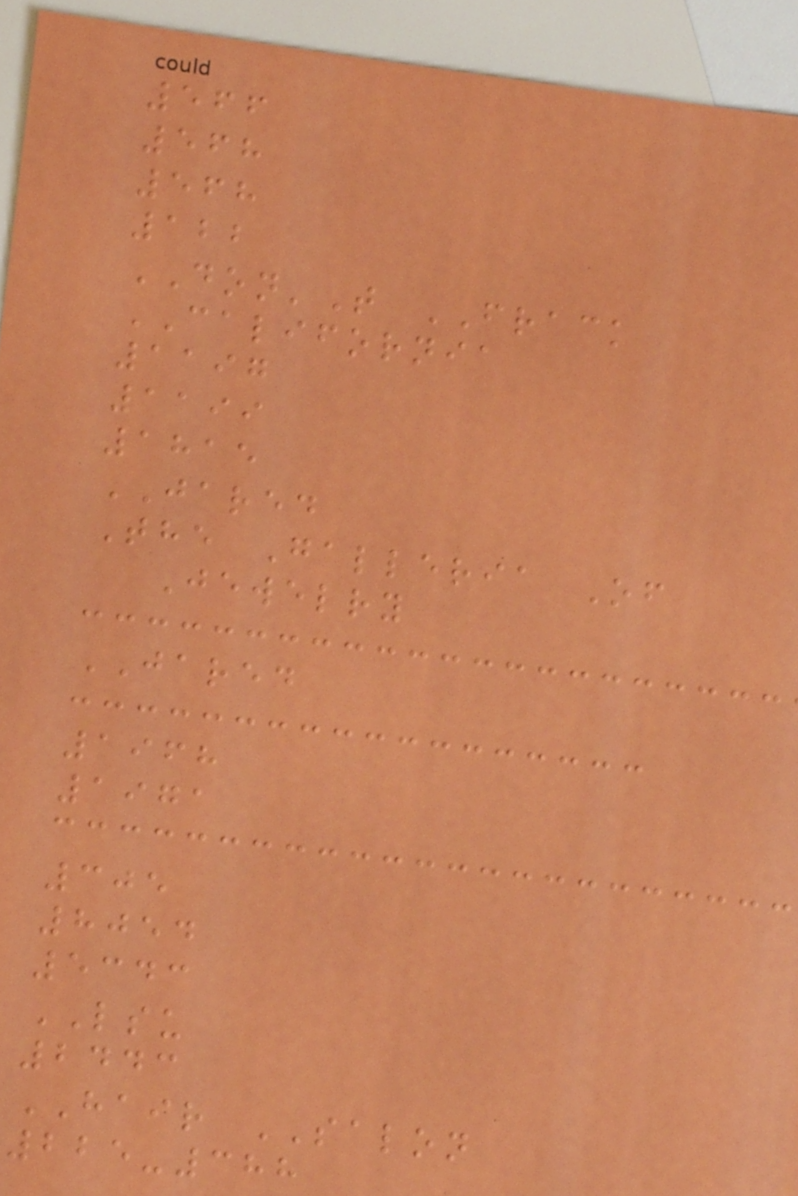566
568
568
122
DON'T FRACK
CALIFORNIA
1197
1199
1815
JARED
The Galleria Of
Jewelry
JARED
1968
1971
305
8054
5343
LSU
2443
HAIR SALON
225-388
